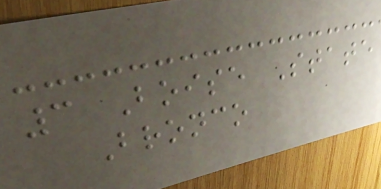3 Boise State
Bronco
